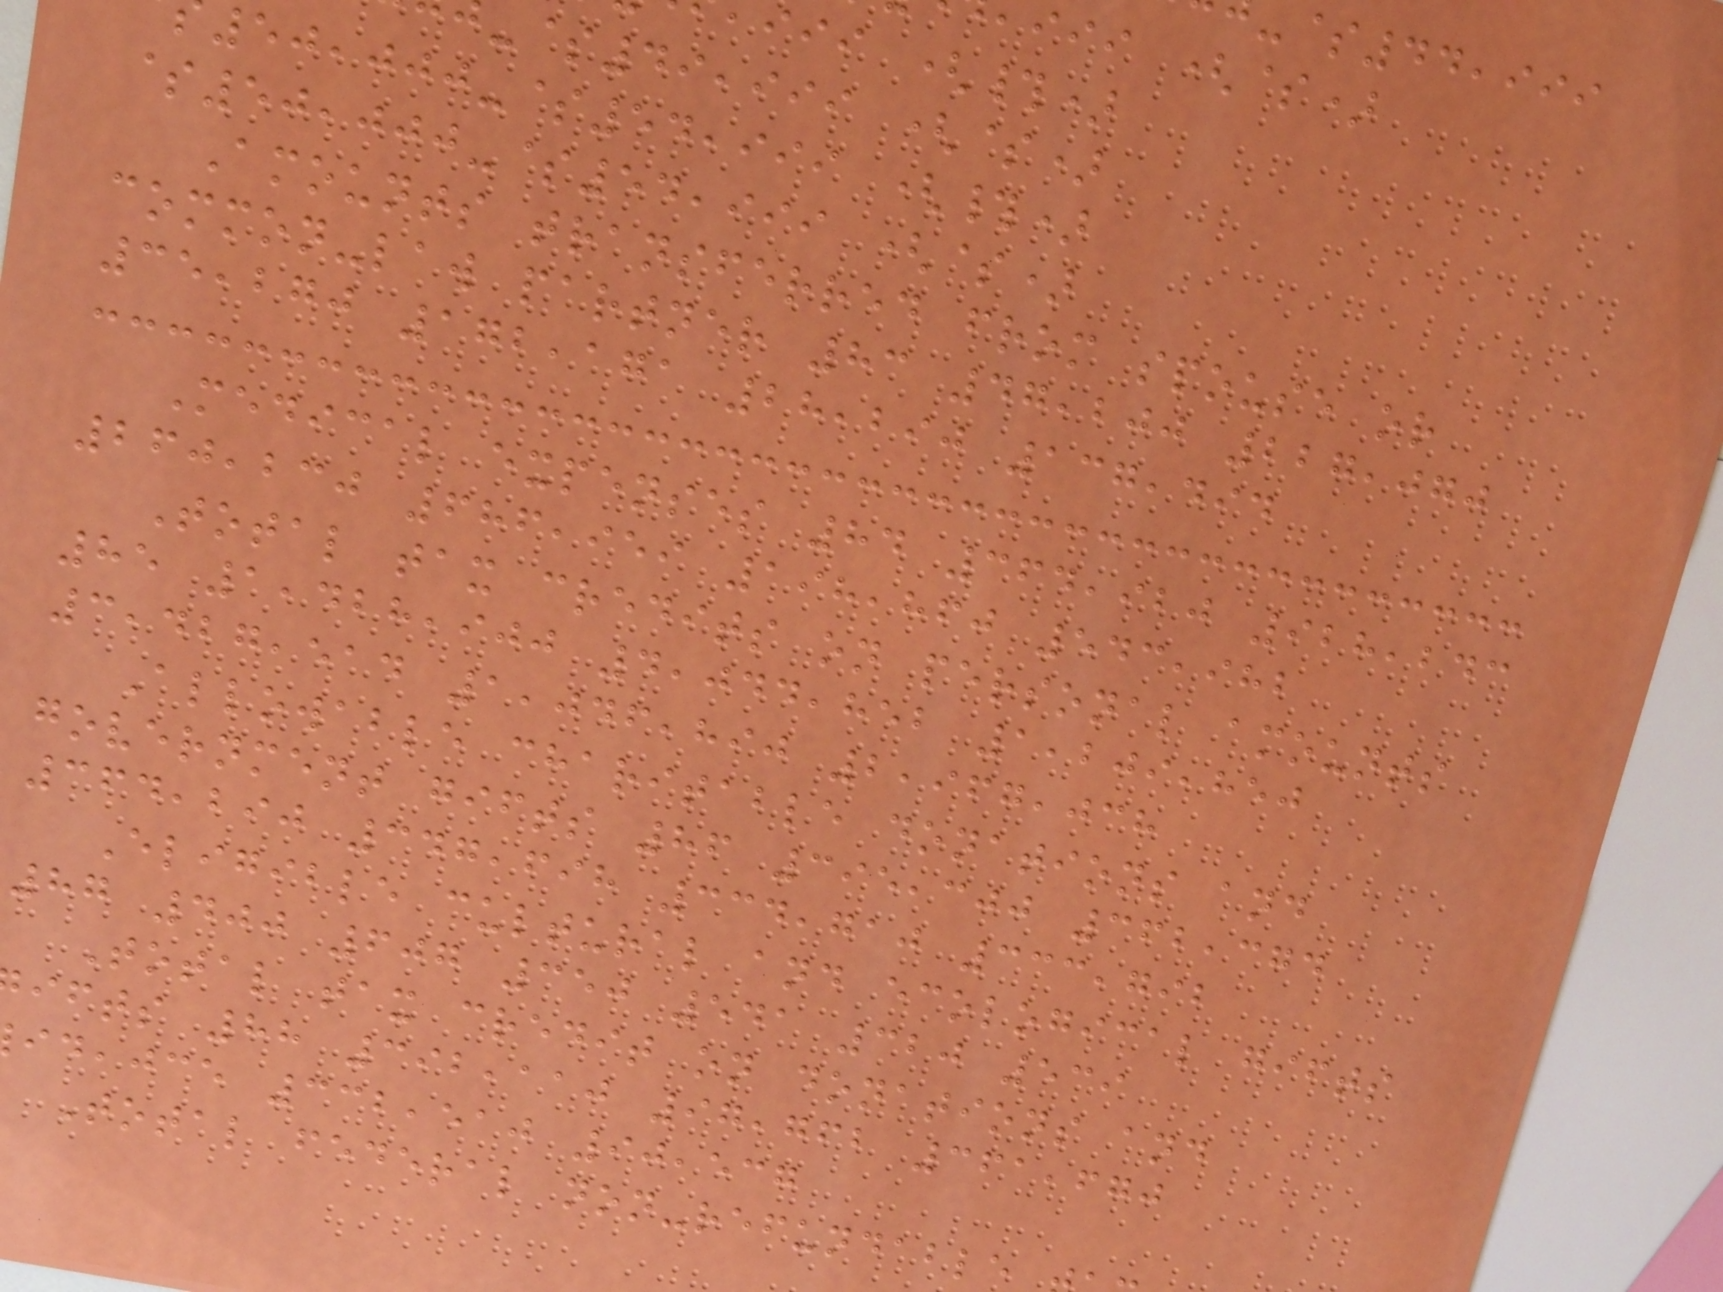-$44,999
iii ($)
iii (#)
-$49,999 ($)
50,000-$54,999 (#)
$50,000-$54,999 ($)
Amounts transferred from spouse or
common-law partner 83 47,200 227,070
35,270 172,171 28,290 137,494
Medical expenses 84 364,920 928,243
260,230 686,959 198,860 543,982
Total tax credits on personal amounts
85 1,428,900 4,044,852 1,209,850
3,427,514 1,046,890 2,967,038
Allowable charitable donations and
government gifts 86 395,300 362,374
364,290 347,698 334,710 333,792
Eligible cultural and ecological gifts
87 400 607 350 541 320 539
Total tax credit on donations and
ifts 88 392,110 97,762 361,670
,jce 332,510 90,537
Total federal non-refundable
